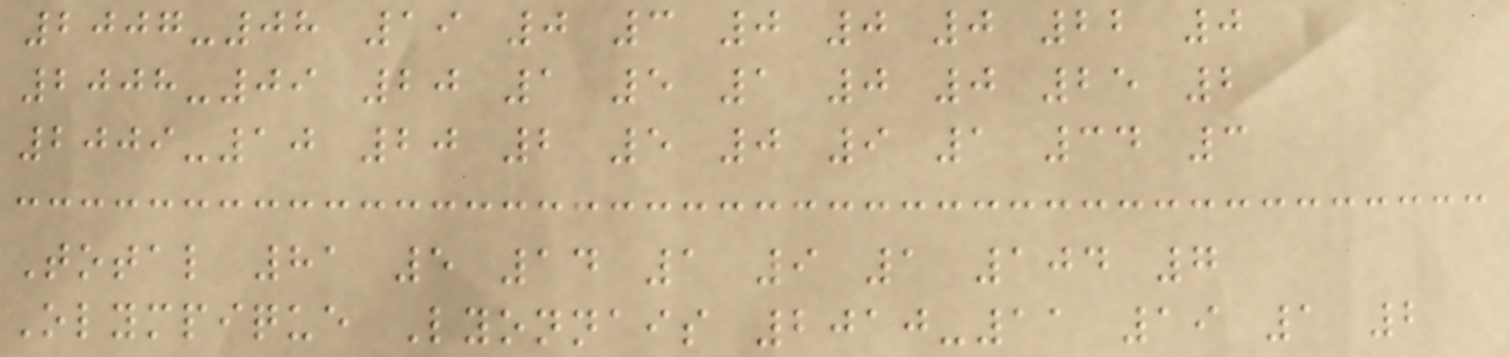2007-08 19 0 3 0 0 0 22 0
2008-09 20 1 5 1 0 0 25 2
2009-10 20 2 5 0 9 1 34 3
Total 81 5 14 1 9 1 104 7
Olympique Lyonnais 2010-11 19 1 2
